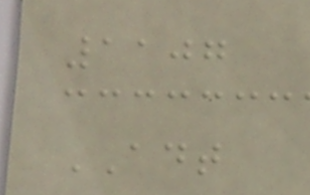1107
ADT
